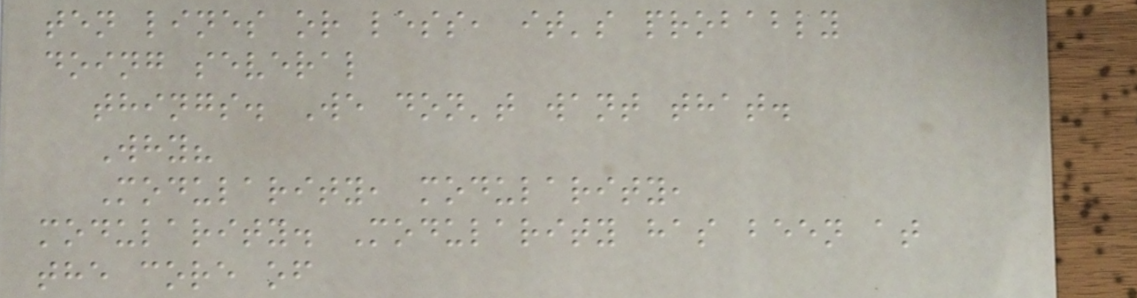ten lines or less, it's probably
doing several
things. We don't want that.
Why?
Modularity, modularity,
modularity. Modularity has been at
the core of
